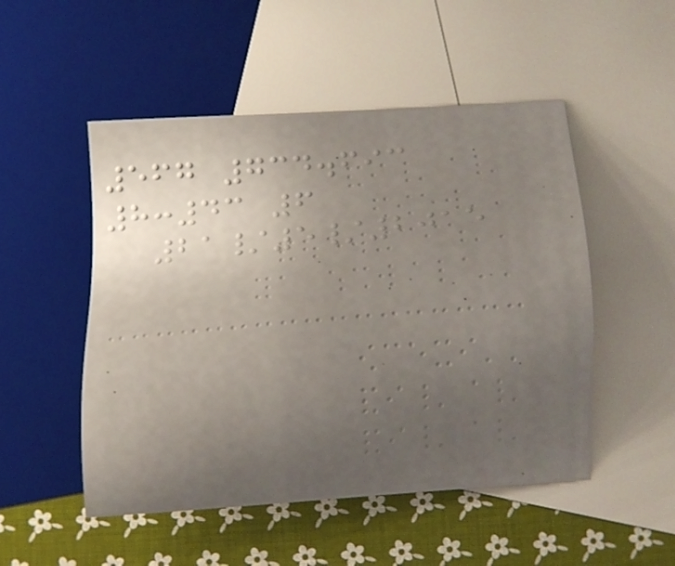567 734.693
8:43 6
21/5/2015
